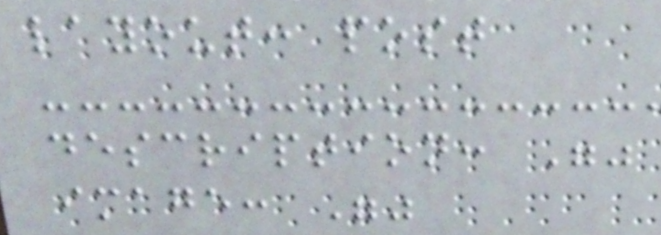layout: post
description: ""
image: ""
